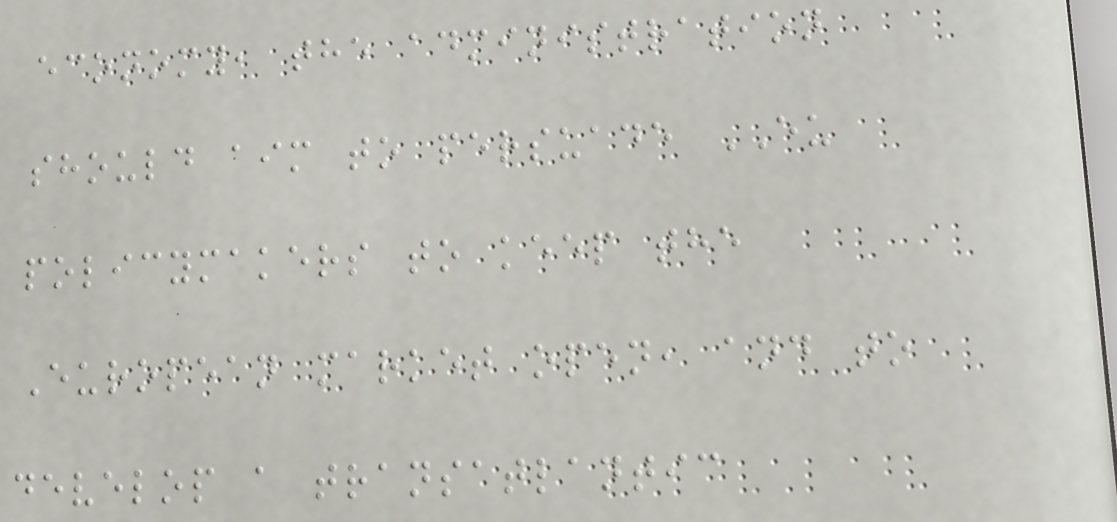economy, the administration
should aim to persuade EU
policymakers to keep the
European market open, and to
develop a transatlantic
